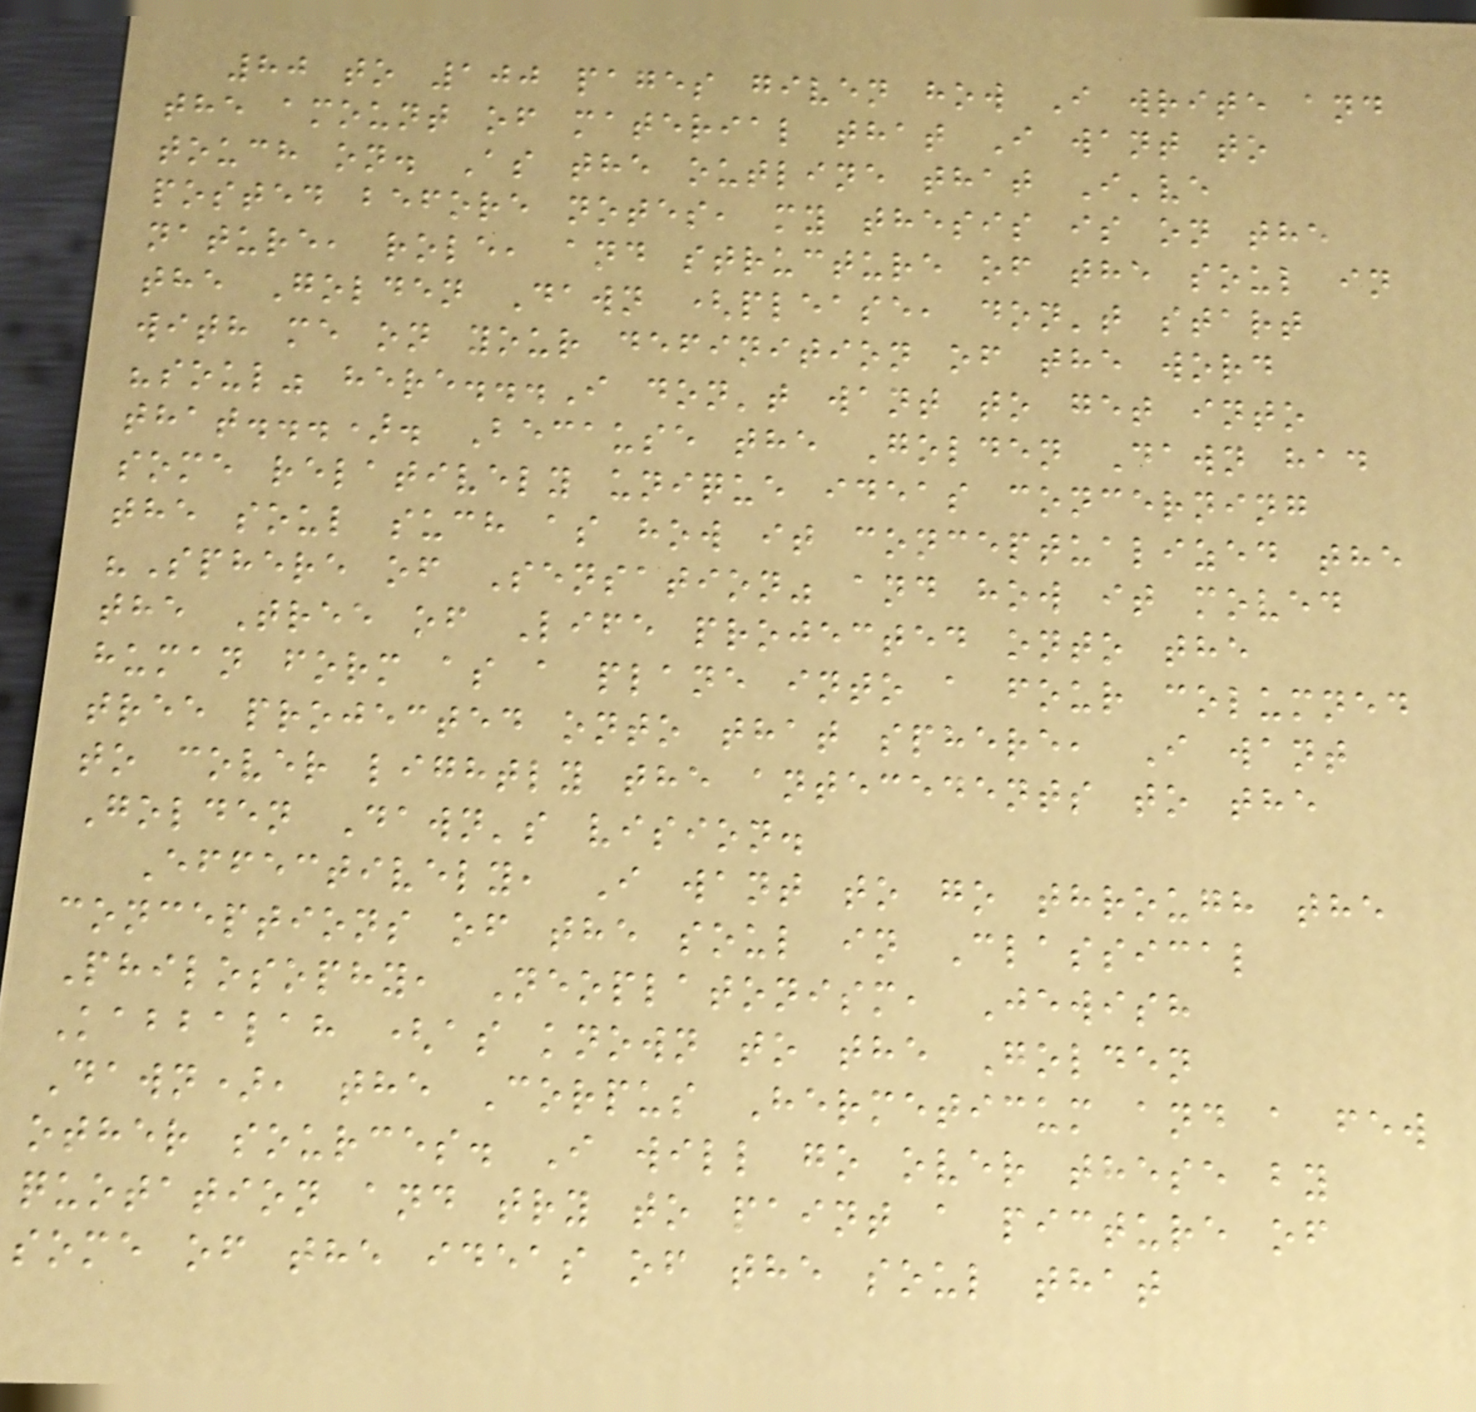80 to 100 pages given how I write and
the amount of material that I want to
touch on. As the outline that I've
posted before notes, my thesis is on the
nature, role, and structure of the soul in
the Golden Dawn (please, don't start
with me on your definition of the word
"soul" here...I don't want to get into
that...). Because the Golden Dawn had
some relatively unique ideas concerning
the soul such as how it conceptualized the
"Sphere of Sensation" and how it moved
the Tree of Life projected onto the
human form as a plane into a four columned
tree projected onto that sphere, I want
to cover lightly the antecedents to the
Golden Dawn's vision.
Effectively, I want to go through the
conceptions of the soul in Classical
Philosophy, Neoplatonism, Jewish
Kabbalah (as known to the Golden
Dawn), the Corpus Hermeticum and a few
other sources. I will go over these by
quotation and try to paint a picture of
some of the ideas of the soul that
